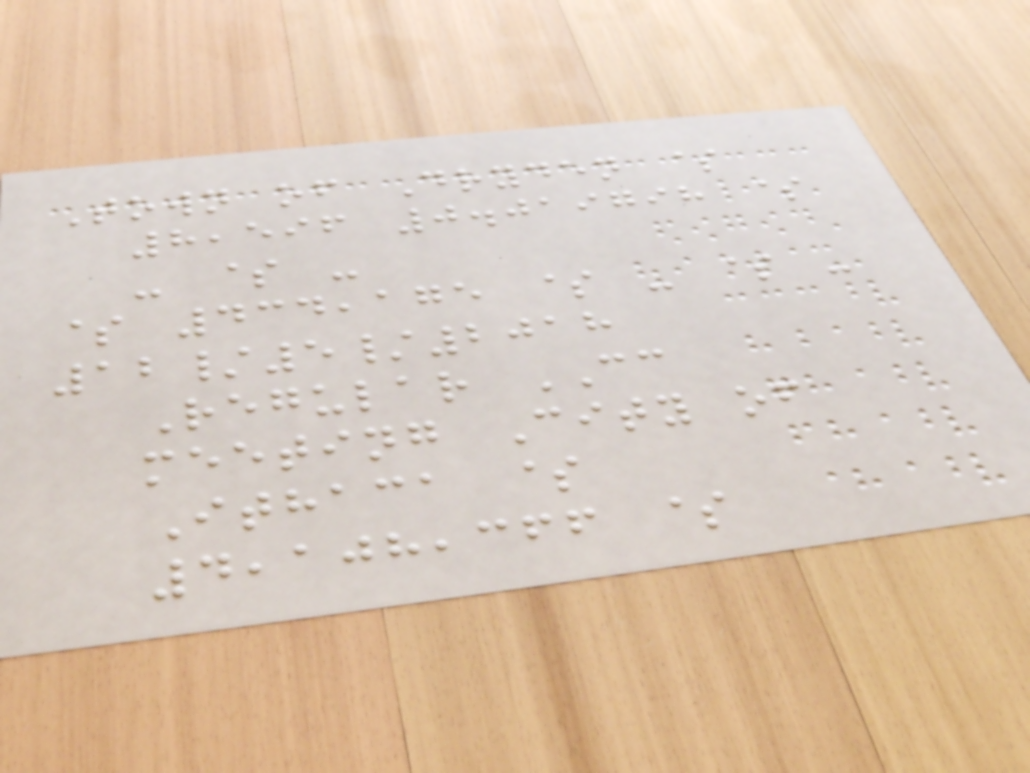Town of Dryden $
8,596 0.019798 $
- $ -
$ 434,175 $ - $ -
12/5/2018
Regular CC
meeting City of
Ithaca $
4,108,366 $
